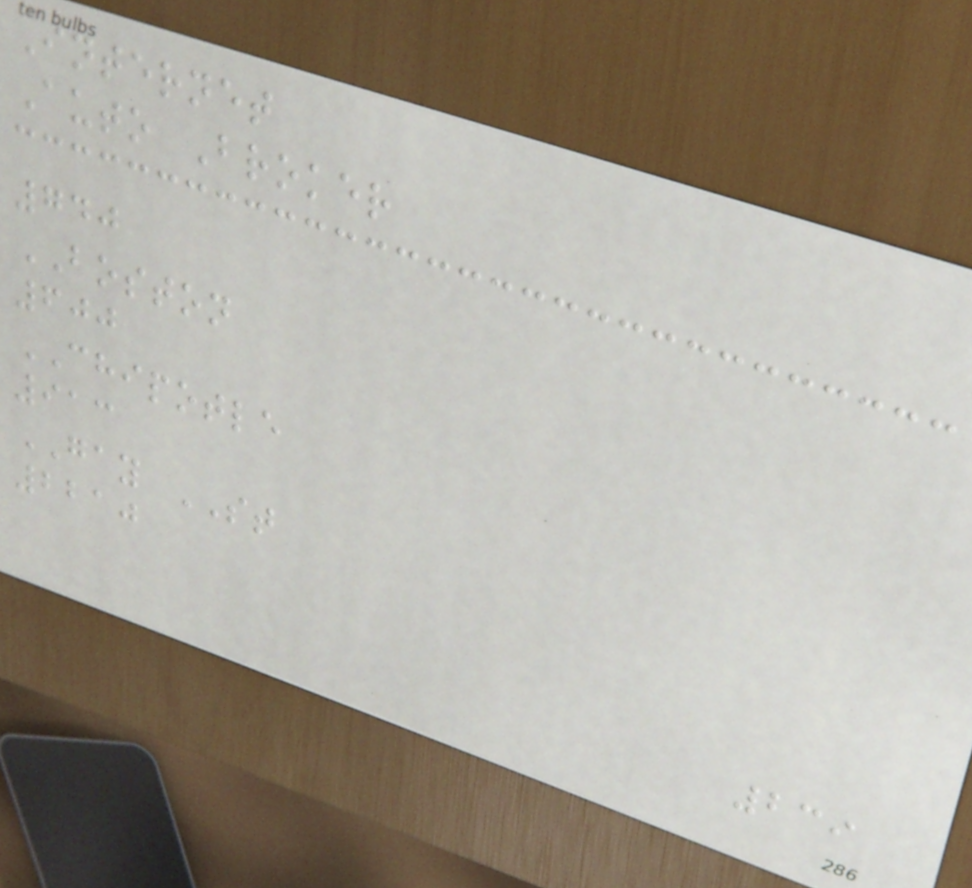Internet
Auto Broker
740
BOSTON
600
CHIPOTLE
913
GAY ST
2210
239
